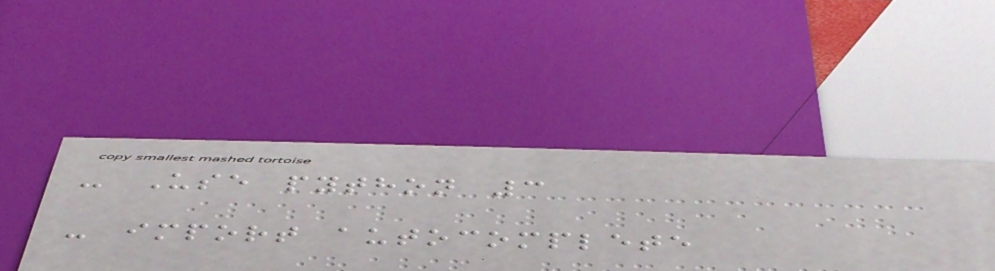- Use python 3
- import autocomplete
